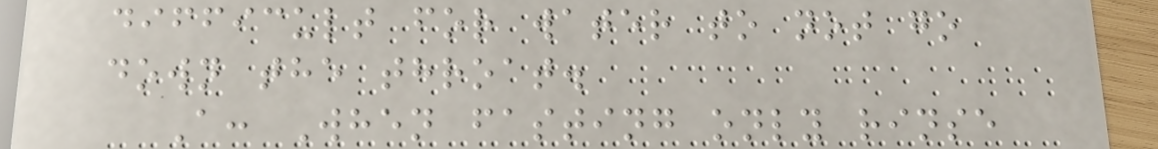difficult for water to not go
down the throat.
A: When fasting only rinse
